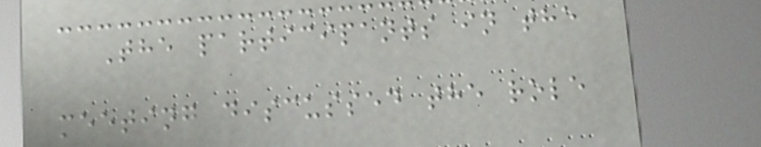The participants in the
meeting discussed the role
